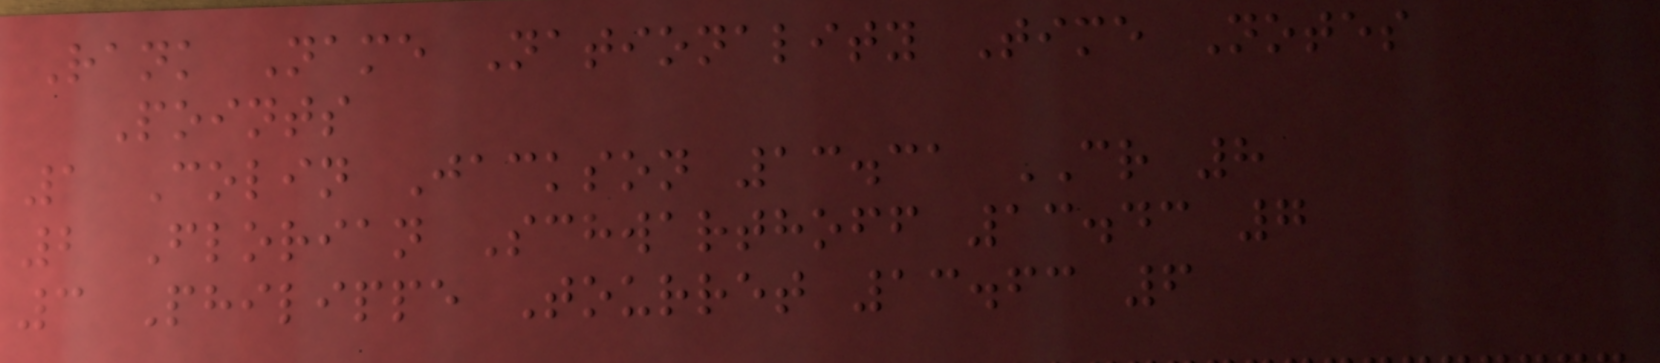Rank Name Nationality Time Notes
Points
1 Colin Jackson 13.31 CR 8
2 Florian Schwarthoff 13.43 7
3 Philippe Tourret 13.63 6
